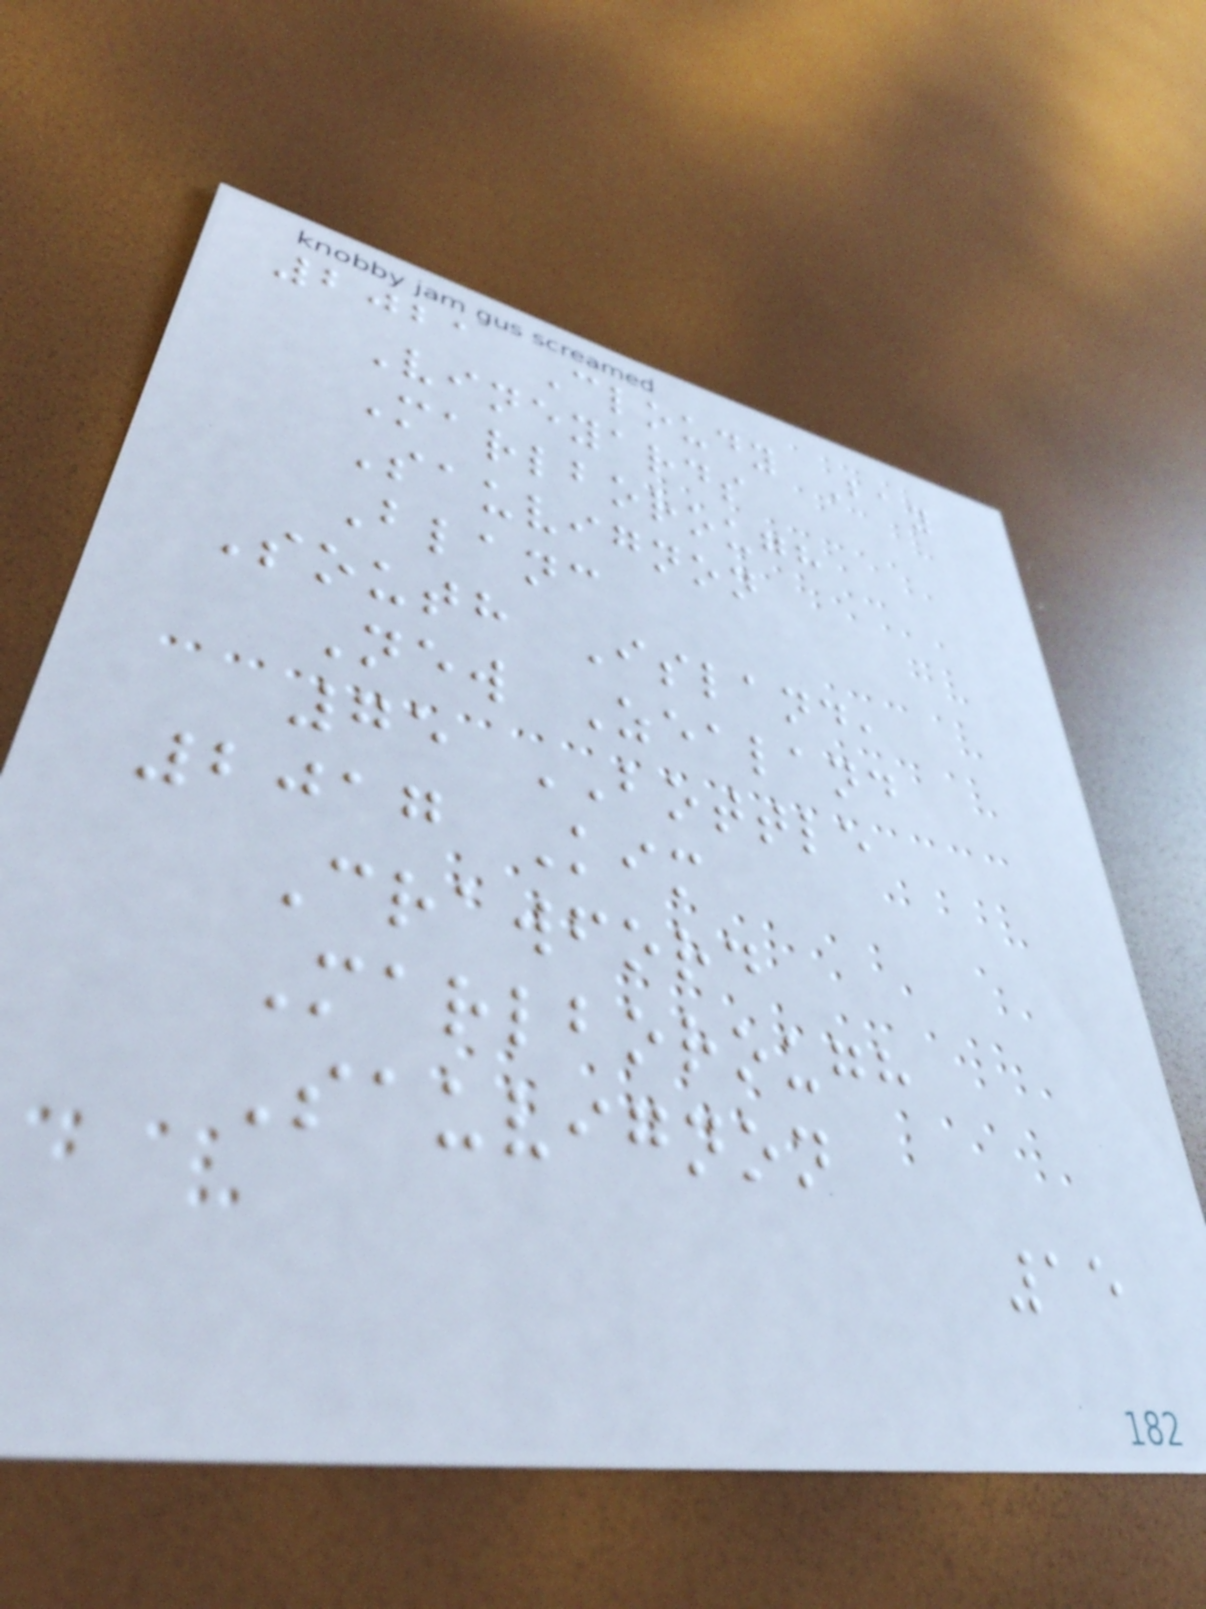2021 Cloudy Bay
Vineyards
Marlborough
Sauvignon
Blanc
South Island,
New Zealand
75 BOTTLE
2017 Kim
Crawford
Marlborough
Sauvignon
15
